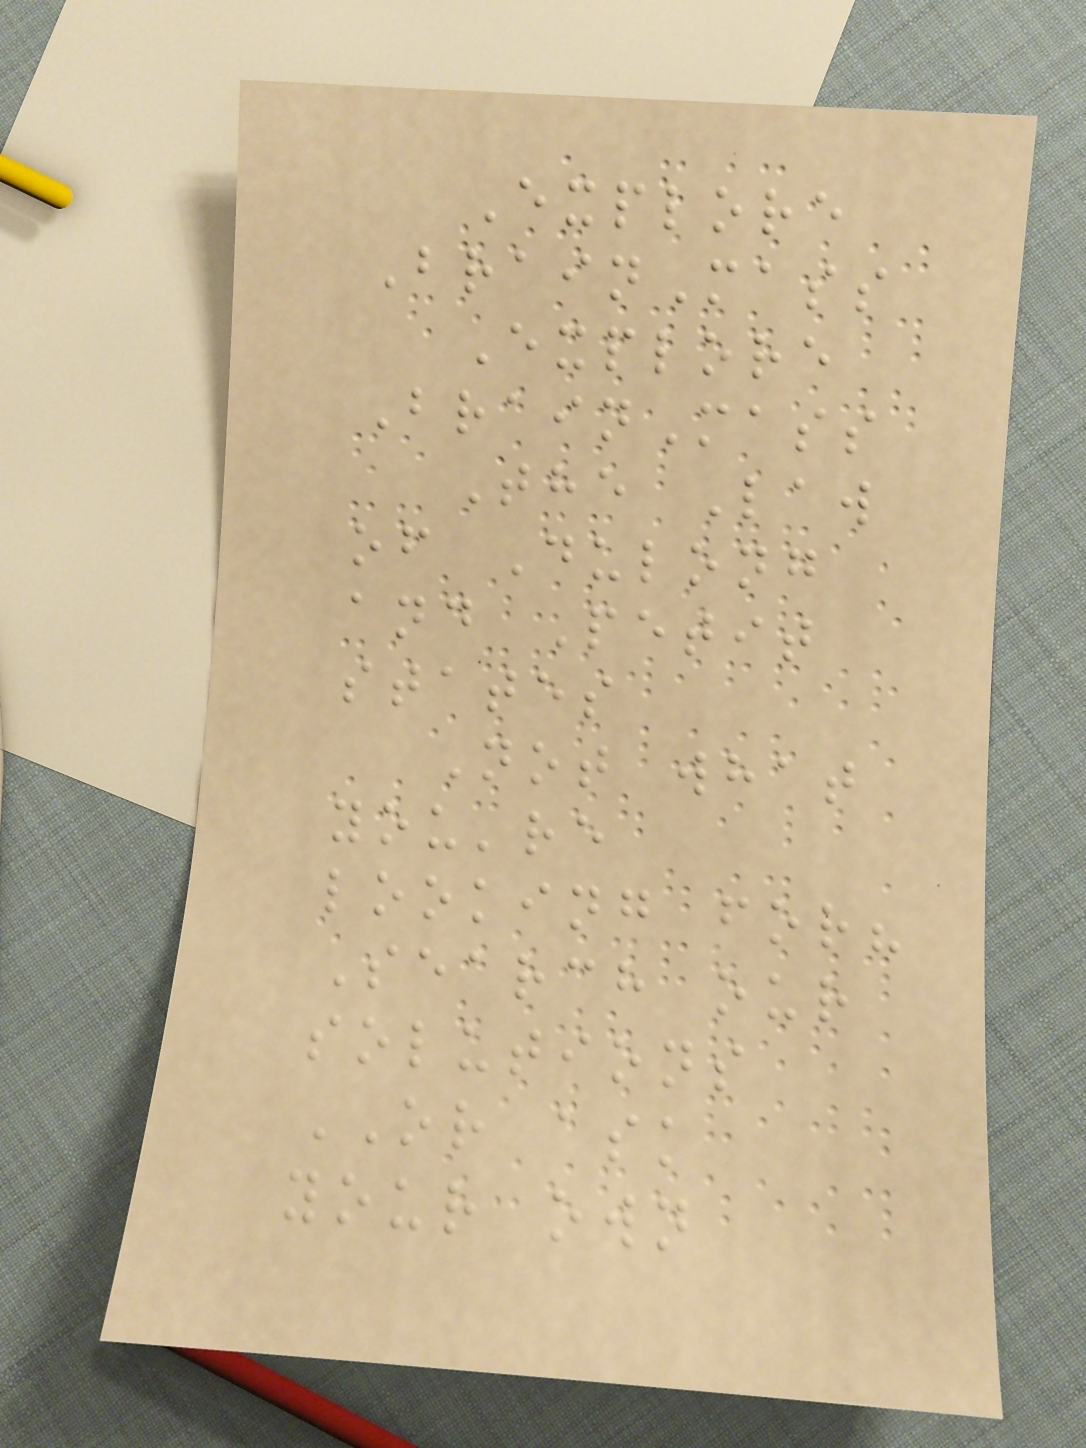Explore
BrainMass
Explore
BrainMass
The Law
of Dulong
and Petit
states
Not what
you're
looking for?
Search our
solutions
OR ask
your own
